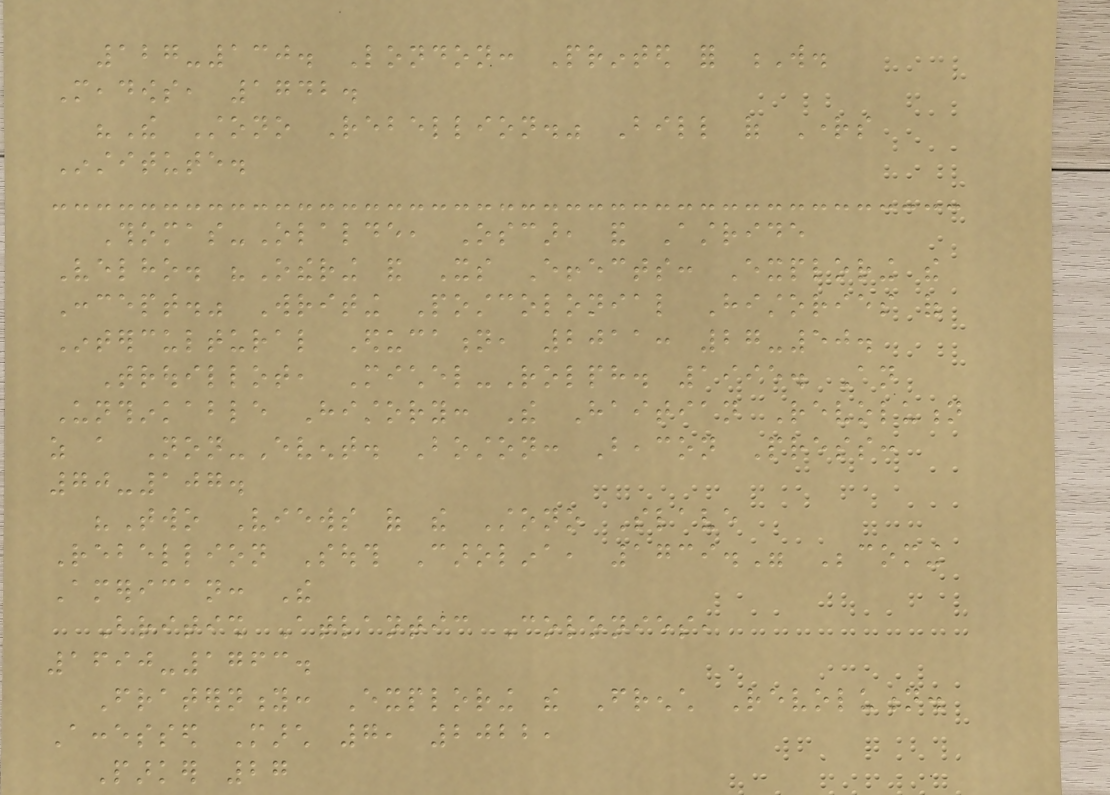127-130. London: Printed for W.
Meadows, 1742.
"The Stono Rebellion." Bill of Rights
Institute.
Thomas-Olalde, Oscar, and Astride
Velho. "Othering and Its Effects: Exploring the
Concept." Writing Postcolonial Histories of
Intercultural Education, 2011: 27-50.
Trouillot, Michel-Rolph. 1995. An
Unthinkable History: The Haitian Revolution
as a Non-Event. Boston: Beacon Press:
70-107.
"Two Views of the Stono Slave
Rebellion South Carolina, 1739." Becoming
American: The
British Atlantic Colonies,
1690-1763.
Fraternity: Exploring the French Revolution.
Accessed March 7, 2022,
Parker 27
